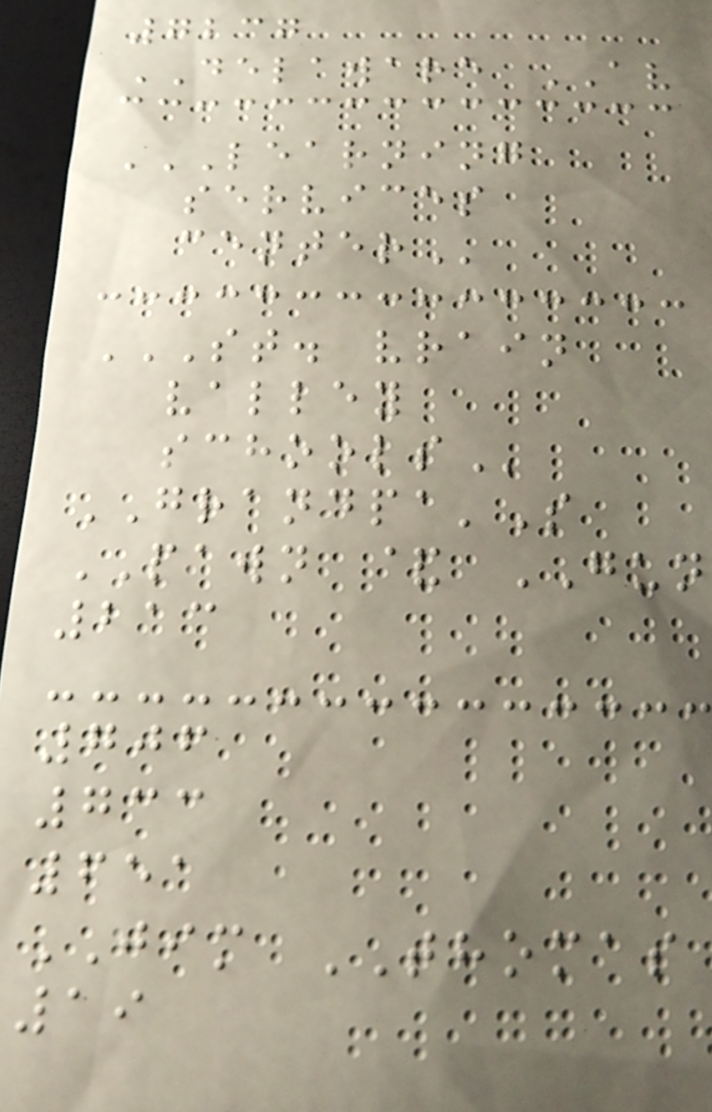7237
DELAWARE AV
LEARNING
SERVICES
CENTER
ST. VRAIN
VALLEY
SCHOOLS
GRANDPA'S
PAWN & GUN
213
706
733
651
JIM THOMAS
19
